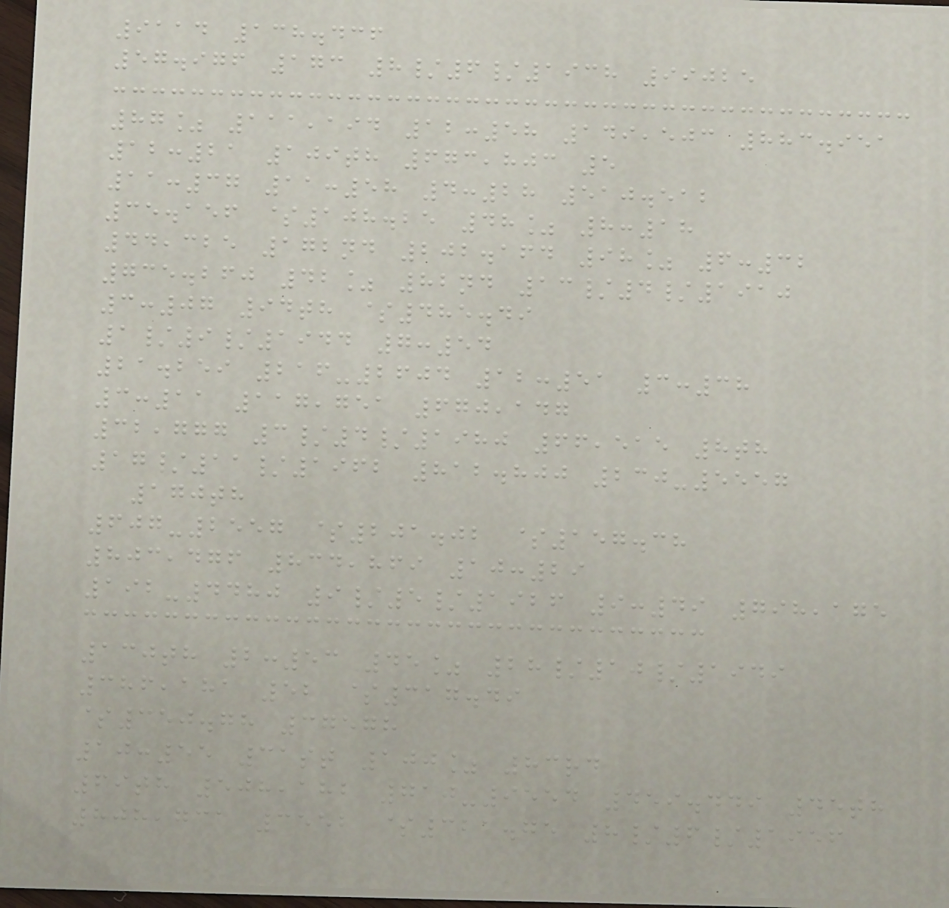9114 138.436
57.976 173 8/6/1938 99025
87% 111,194 12:58 149,503 883.951
12:21 109th 673,803 5
11:37 11:58 4:28 510.512
35.156 $108.25 48% 8:18
44,325 172nd 202.164 98% 6:32
735.260 42% 82nd 13/4/1910
3:07 94th $485.49
1/9/1944 7:54
21.259 216-2604 12:51 3:38
3:11 117,751 670,147
32,777 3/4/1980 66,515 8th
17/11/1962 812.800 230-5557
170th
607-2557 $201.02 $157.38
803,476 834,869 10:29
192-4480 9/5/1926 9:49 798,175
130th 2:53 45% 28/10/1949
386,181 52 $317.49
$350.78 37578
10:55 31st 100% 83rd
69th 508,182 710-9554 459.449 45th
808,731 3552 $321.75 8/6/1956
